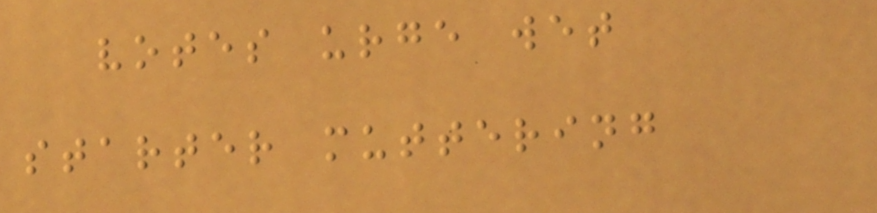votes urge wet
starter muttering
